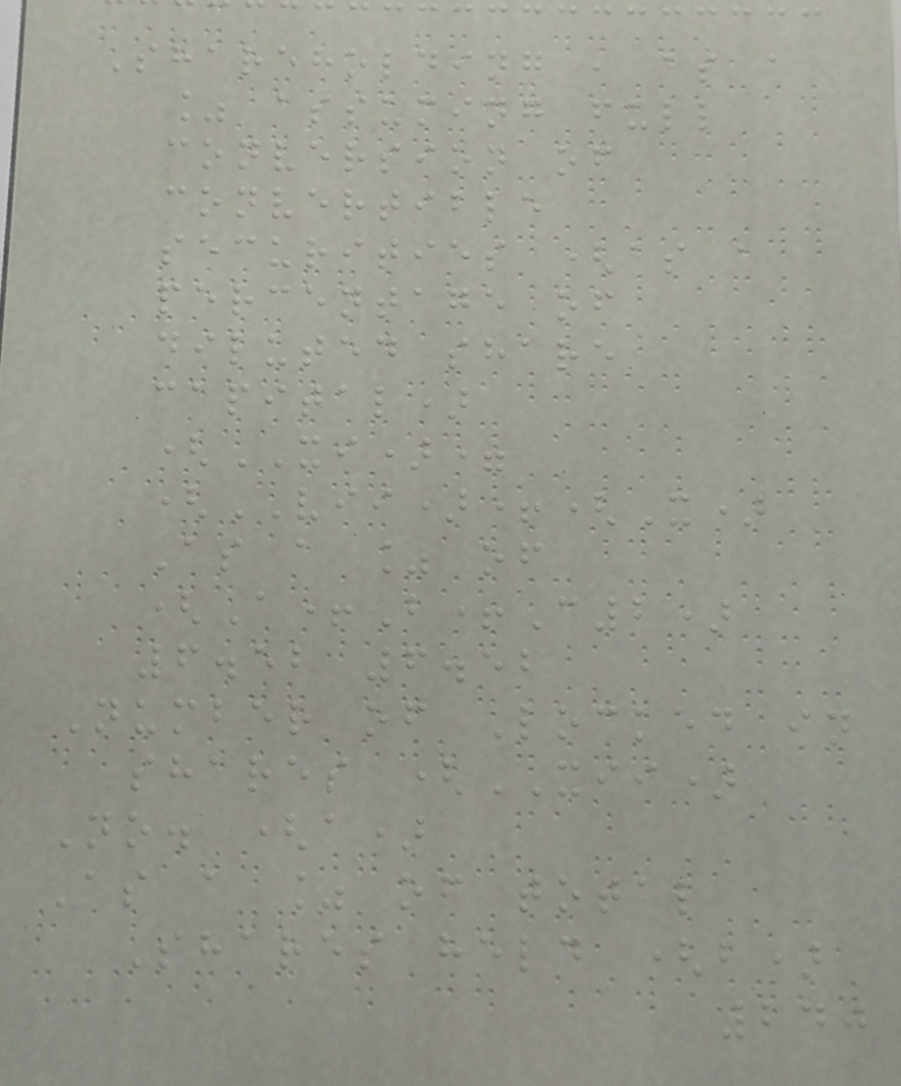Shareholding , as a
% assuming full
conversion of
convertible
securities (as a
percentage of
diluted share
capital)
(XI)=
(VII)+(X)
As a % of
(A+B+C2)
6.52 6.52
Number of Locked in
shares (XII)
No. (a)
As a % of total
Shares held (b)
240
